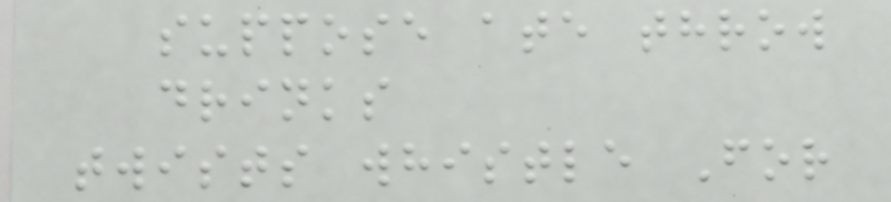suppose ate throw
drinks
twists whistle For
